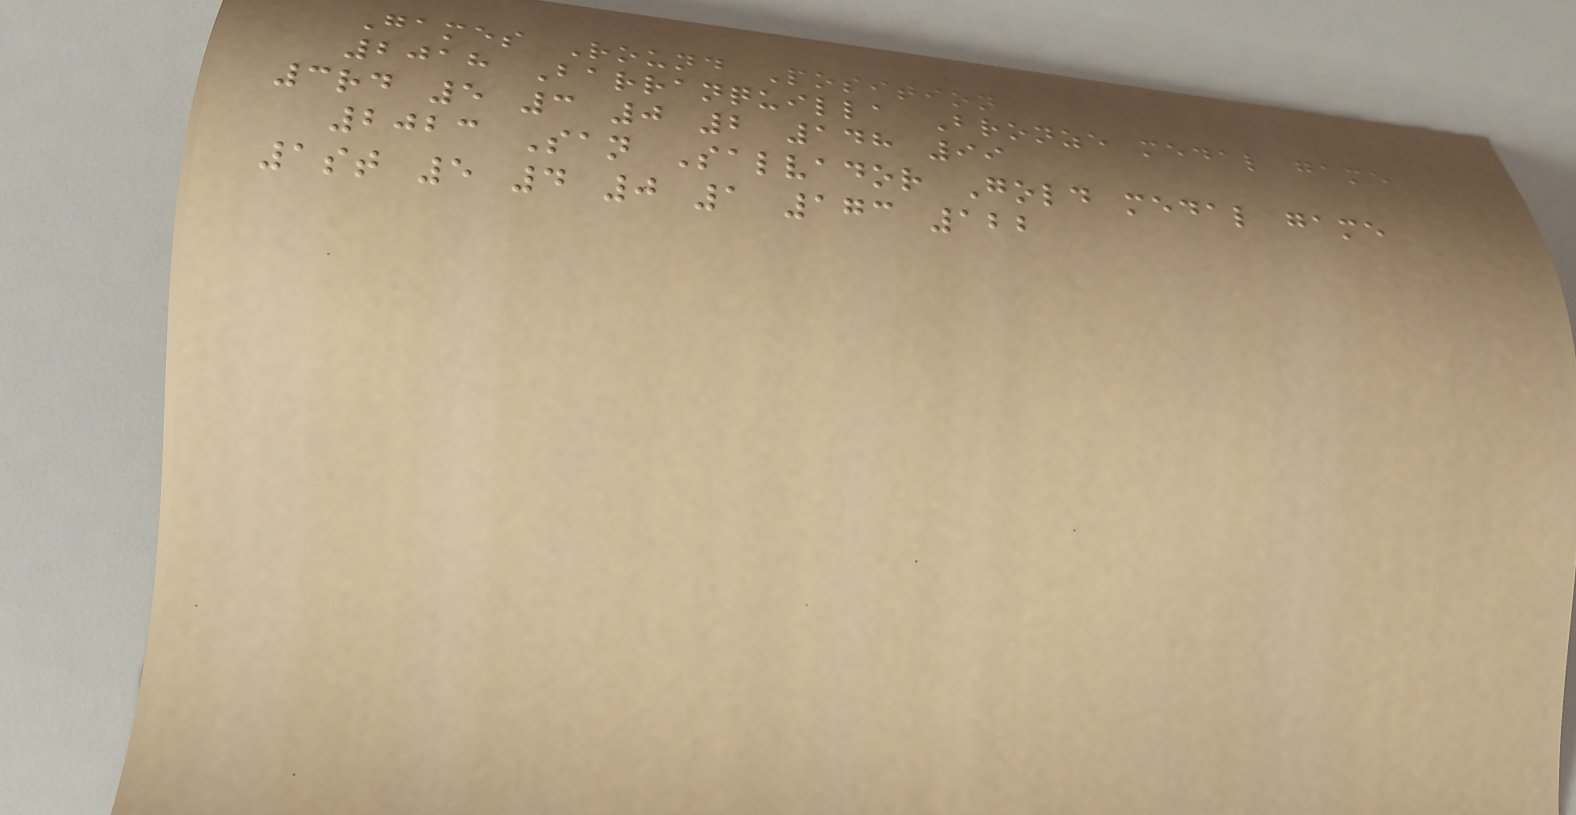Games Round Position
2018 Barranquilla Bronze medal game
3rd 5 3 0 2 148 99
2023 San Salvador Gold medal game
1st 5 4 0 1 173 122
